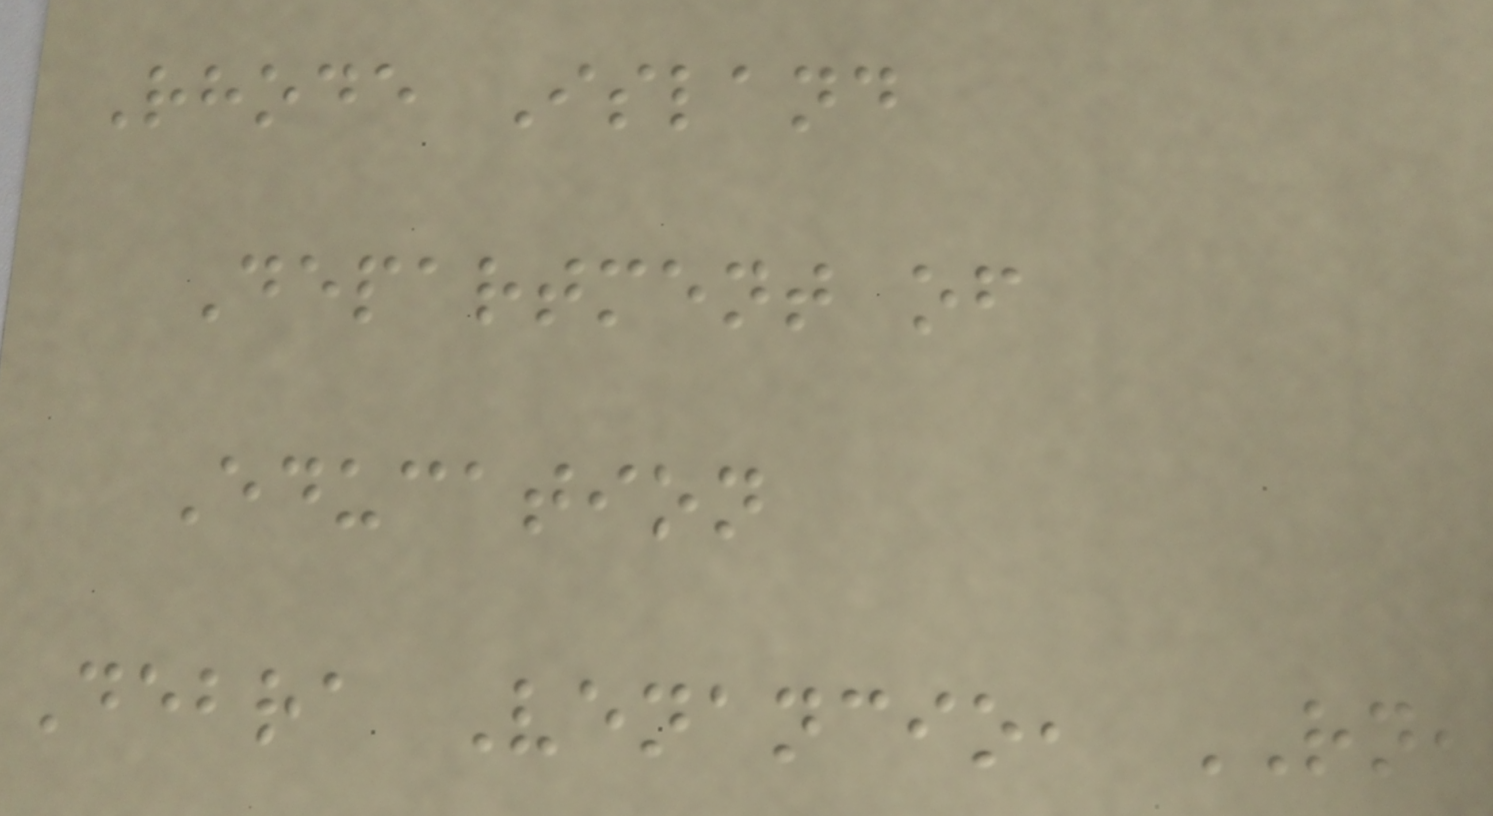Rhode Island
Department of
Education
Debra Venancio, RN,
